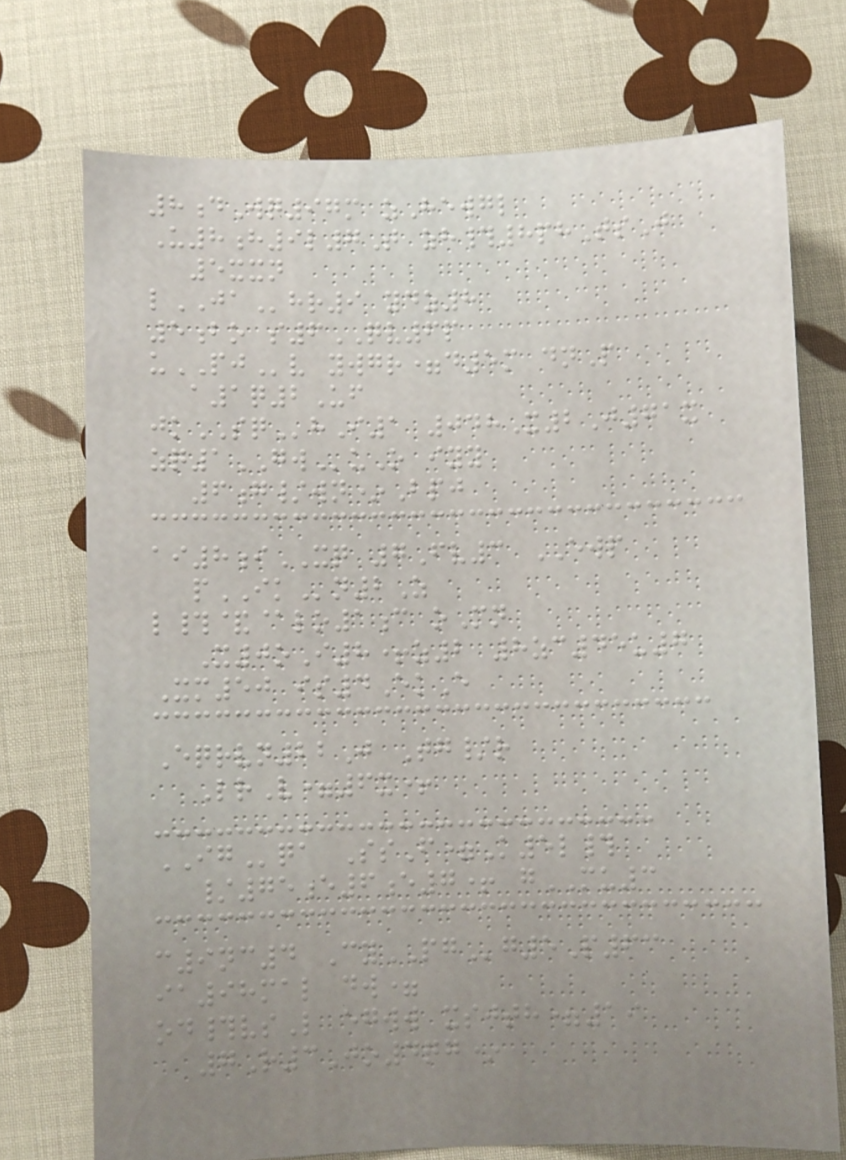8dWq97m zHewgl
U8h9l7T zh#8phTsJ
5xxn
lJAhr9 ydz8
5bo s6QV6p
uPJv ywgr=d5m dnP
a1q2Uf
jkSQhI1 048X2J71x
zq1GWuO iyy
6g/wn*Bpj
ai8iXQ 7Fv3 EWP
pIKn2Z
l#&@lo1c oMn
X0oI8+z2 8zc45u7
Xm50 is4EkE
Eqrvn22J Tg/r
LrV=6x+
IGqa SsF=K5l#
/75e6e7+ gMU3
c9nc4 CyPGg5P63
ia98mal dw=
od#vsL egww xsjth=19
7R3Jo4qg*
